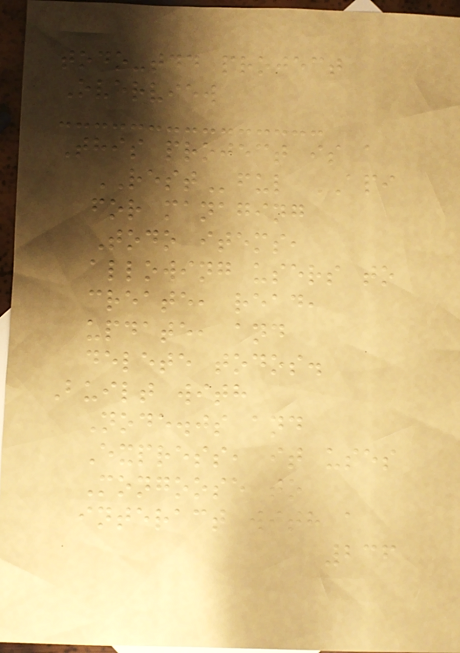todo-tdd project
Overview
This project is a
RESTful API
for managing
Todo items,
allowing users to
create, read,
update, and
delete todos.
Built with
Node.js and
Express, it uses
Mongoose to
interact with a
236
